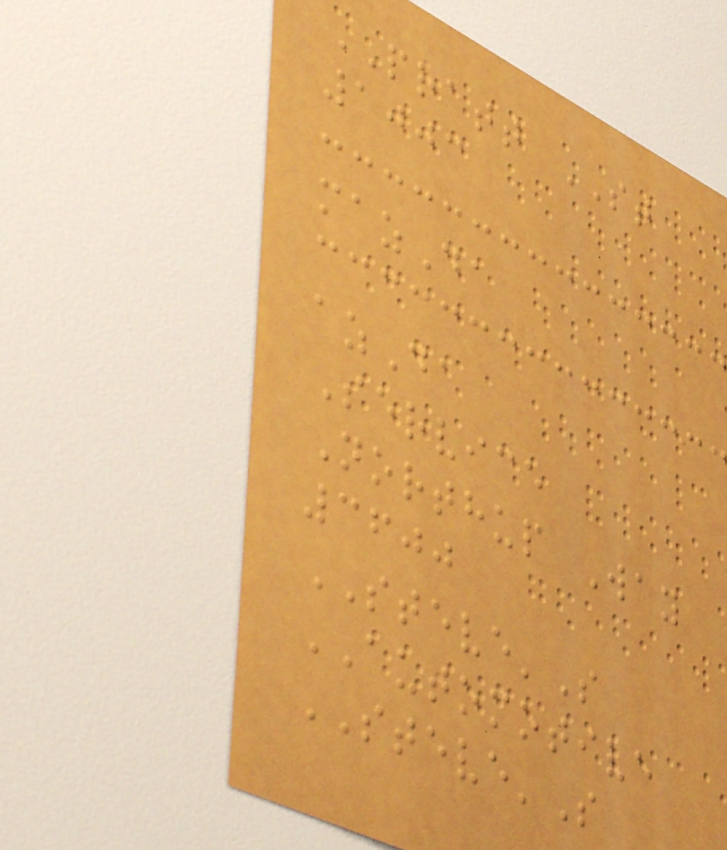PRATT ST
1003
mazDa
azDa
Service
Northup Way
3600
STEVE'S
AUTOMOTIVE
STEVE'S
